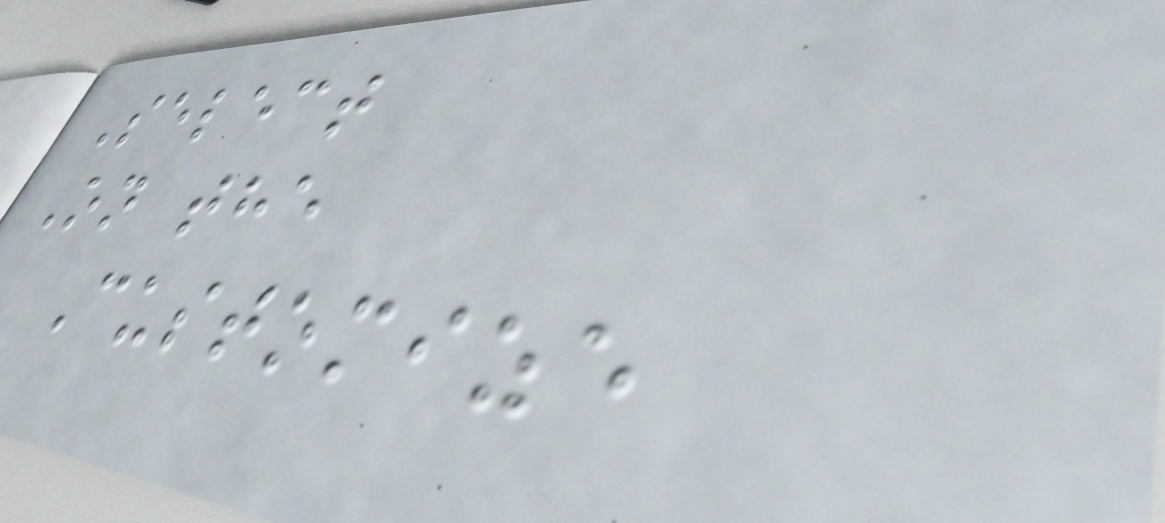Select
On the
Customize
